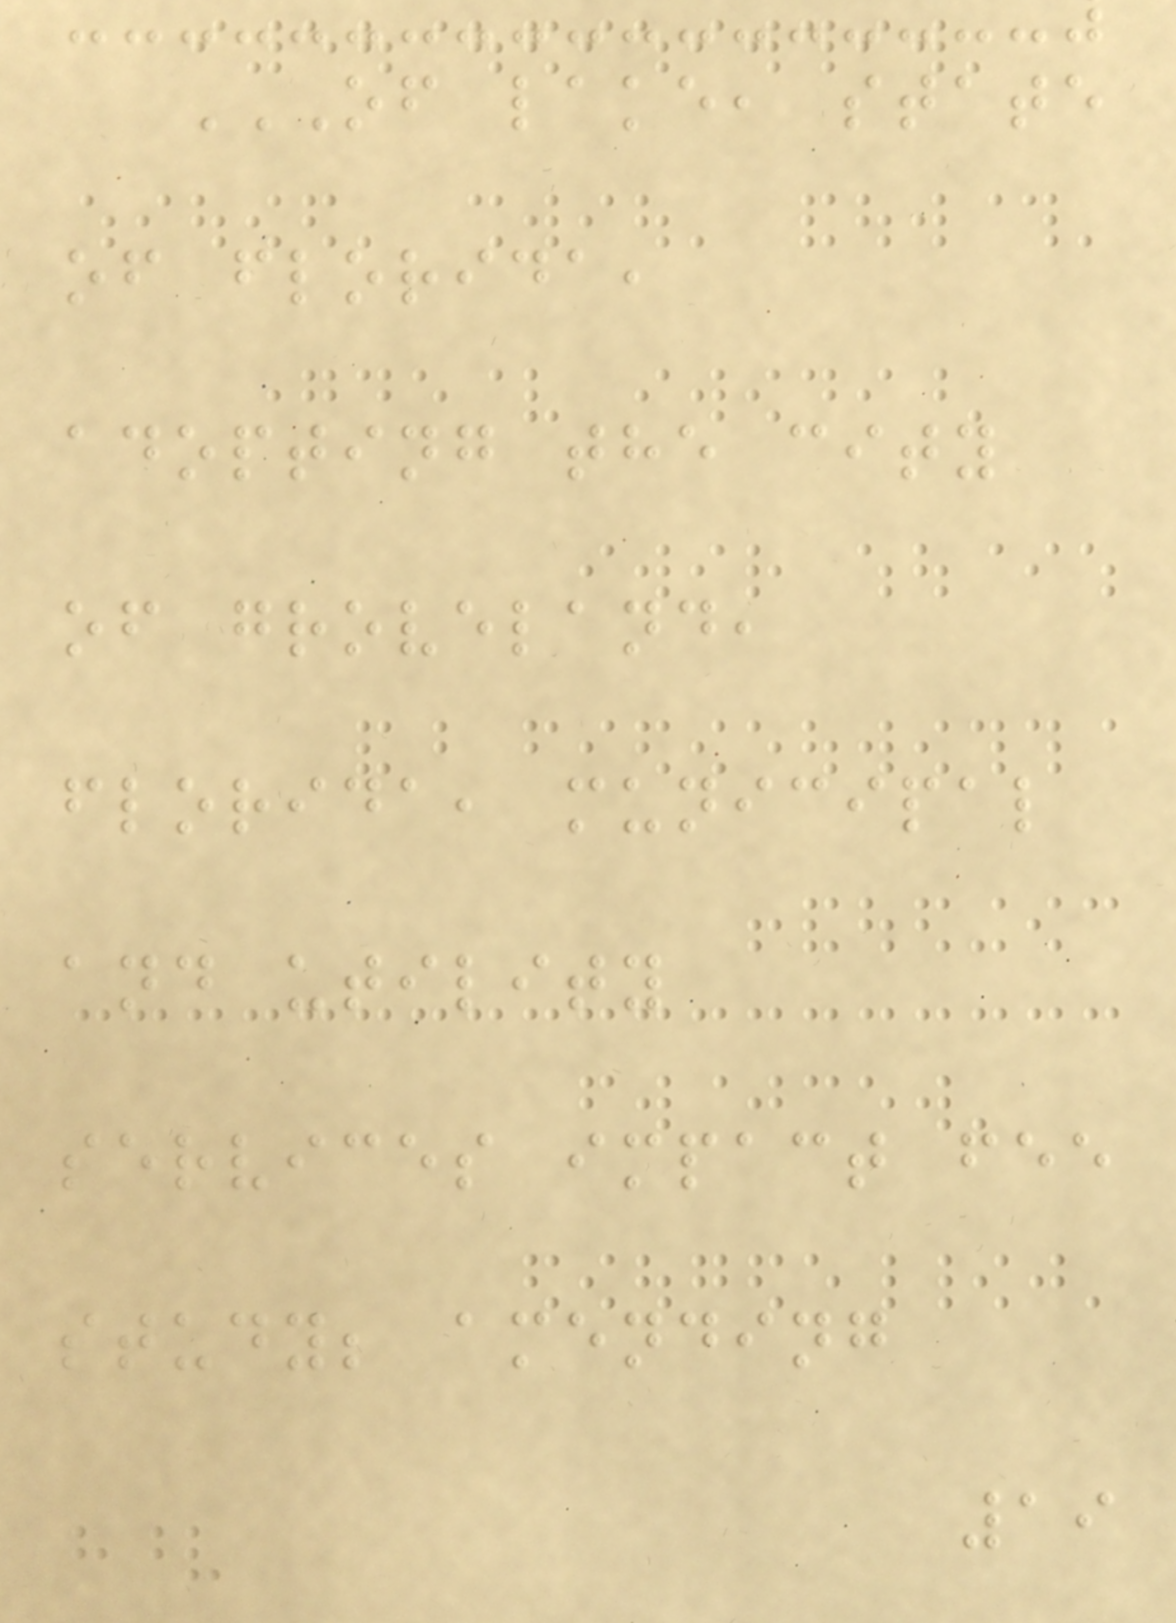OF LAKE, STATE
OF FLORIDA,
ADOPTING THE CITY
OF GROVELAND,
FLORIDA, MUNICIPAL
AND UTILITY
SERVICES IMPACT FEE
STUDY; AMENDING
19
